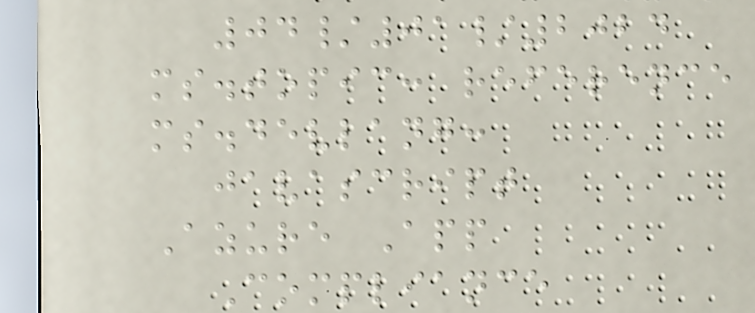04/01/2024
ms.topic: reference
ms.devlang:
javascript
Azure App
Compliance
